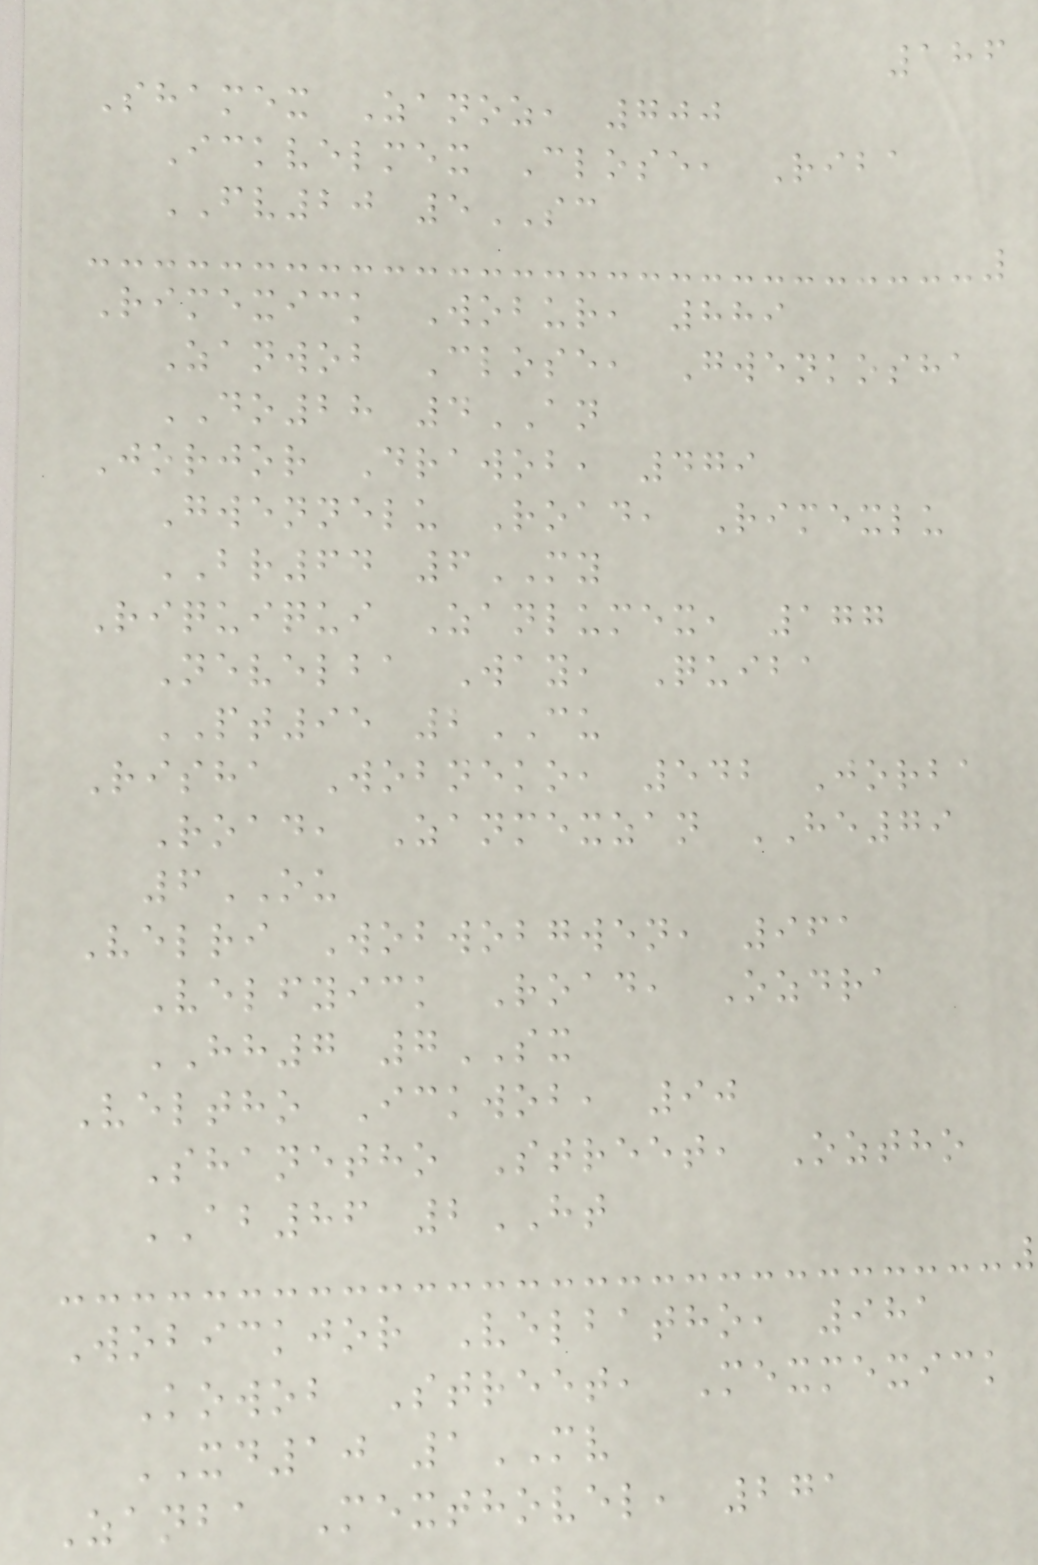186
Shamex Zanoz, 700
Ickvelmex Close, Riba
FV20 5SC
Rimexick Wobur, 889
Zanwob Close, Gwenkosha
DO28 4AN
Jorjor Drawob, 479
Gwennelu Road, Rimexlu
BR64 6MY
Riquiqui Zanlumex, 177
Nevelba Way, Quiba
PT95 2CU
Risha Wobneko, 542 Jorba
Road, Zanmexzan HE79
6OU
Velri Wobwobgwen, 961
Velfyick Road, Ozdra
HH7 7SX
Veltho Ickwob, 90
Shanetho Street, Oztho
AB86 2HT
Wobickjor Velbatho, 981
Kowob Street, Mexmexick
XD10 1MV
Zanba Mexthovel, 271
